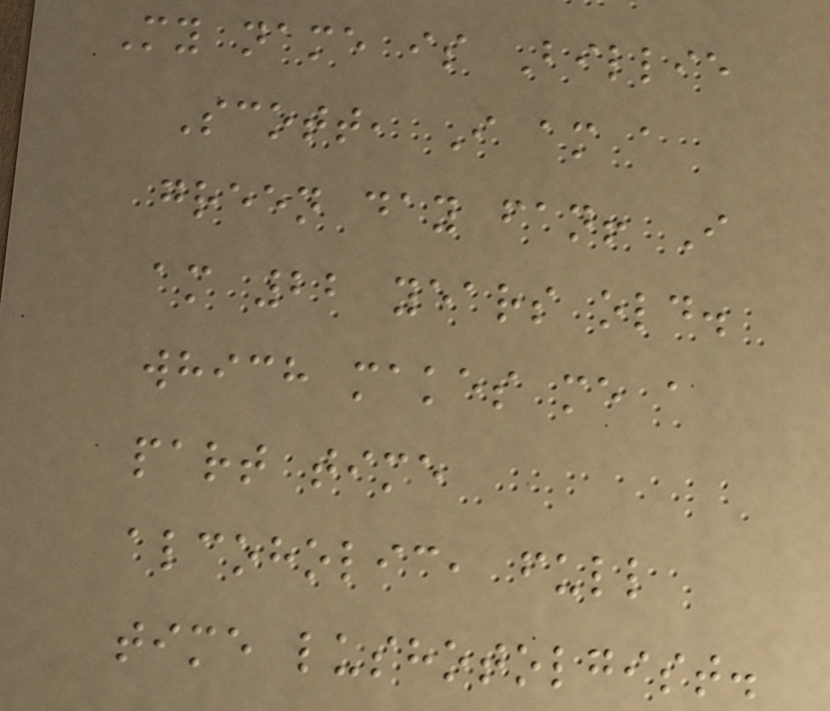My name is Billie
Scott, I am a
green day fan! I
am 22 years old.
which makes me a
part time
alcoholic, full
time lushotolgist.
